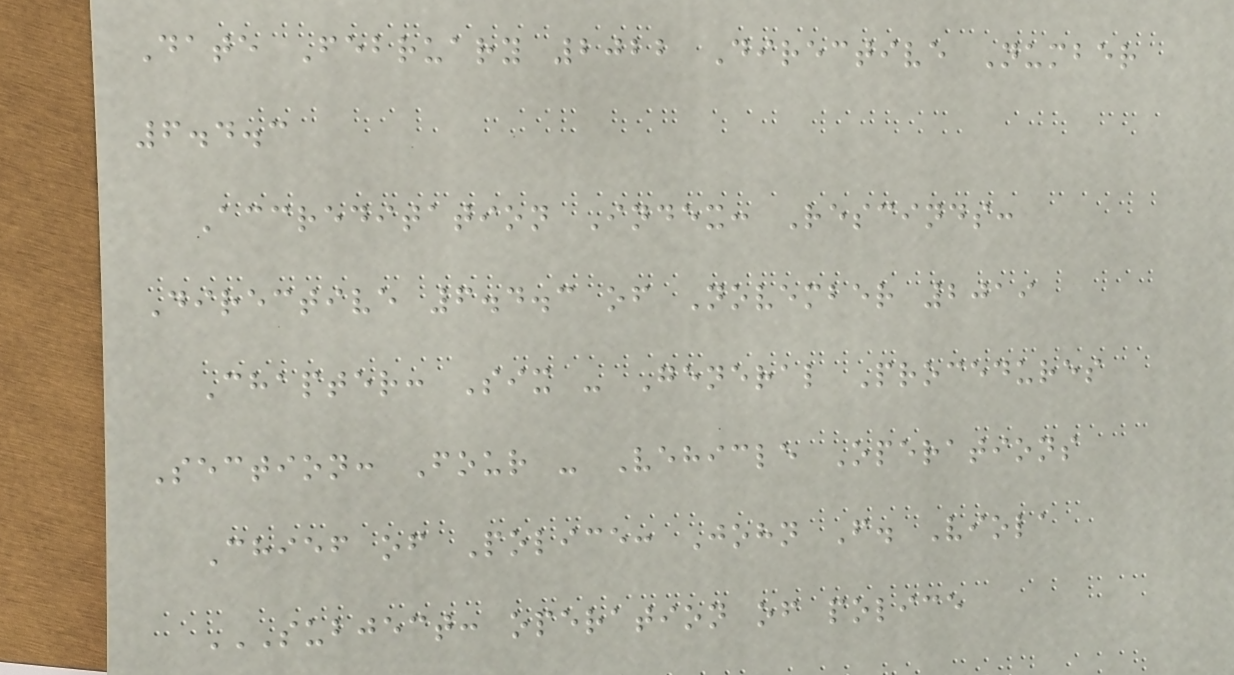Date February 2022 Directive Number
6.4.3
Accreditation Index: Rescinds:
Directive 6.4.3 of November 2019
Chapter: Six - General Procedures
Section: Four - Vehicle Operations
Chief of Police: John F. Viola
SUBJECT: OPERATION OF POLICE
